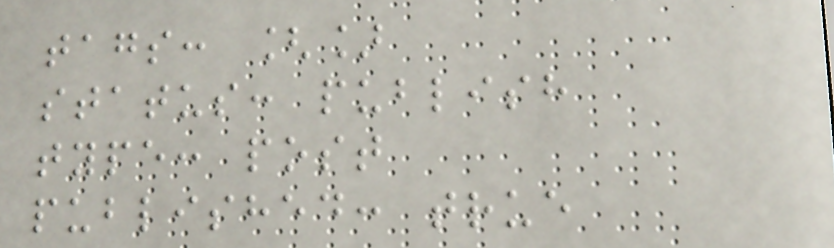tags: []
status: publish
type: post
published: true
